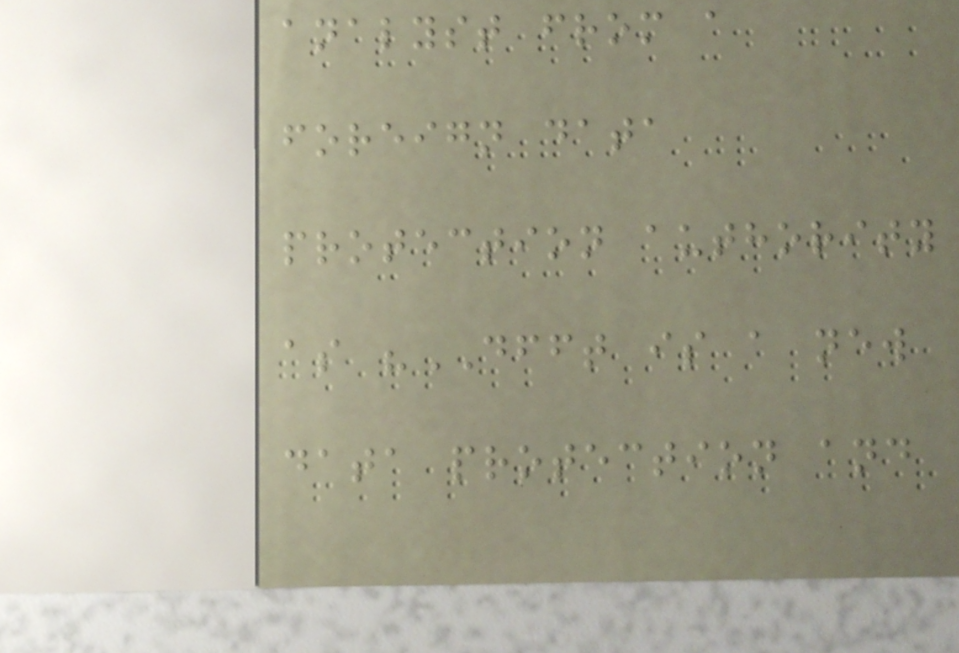analyst from a
foreign data
protection authority
as "DFFT is a new
data protection and
